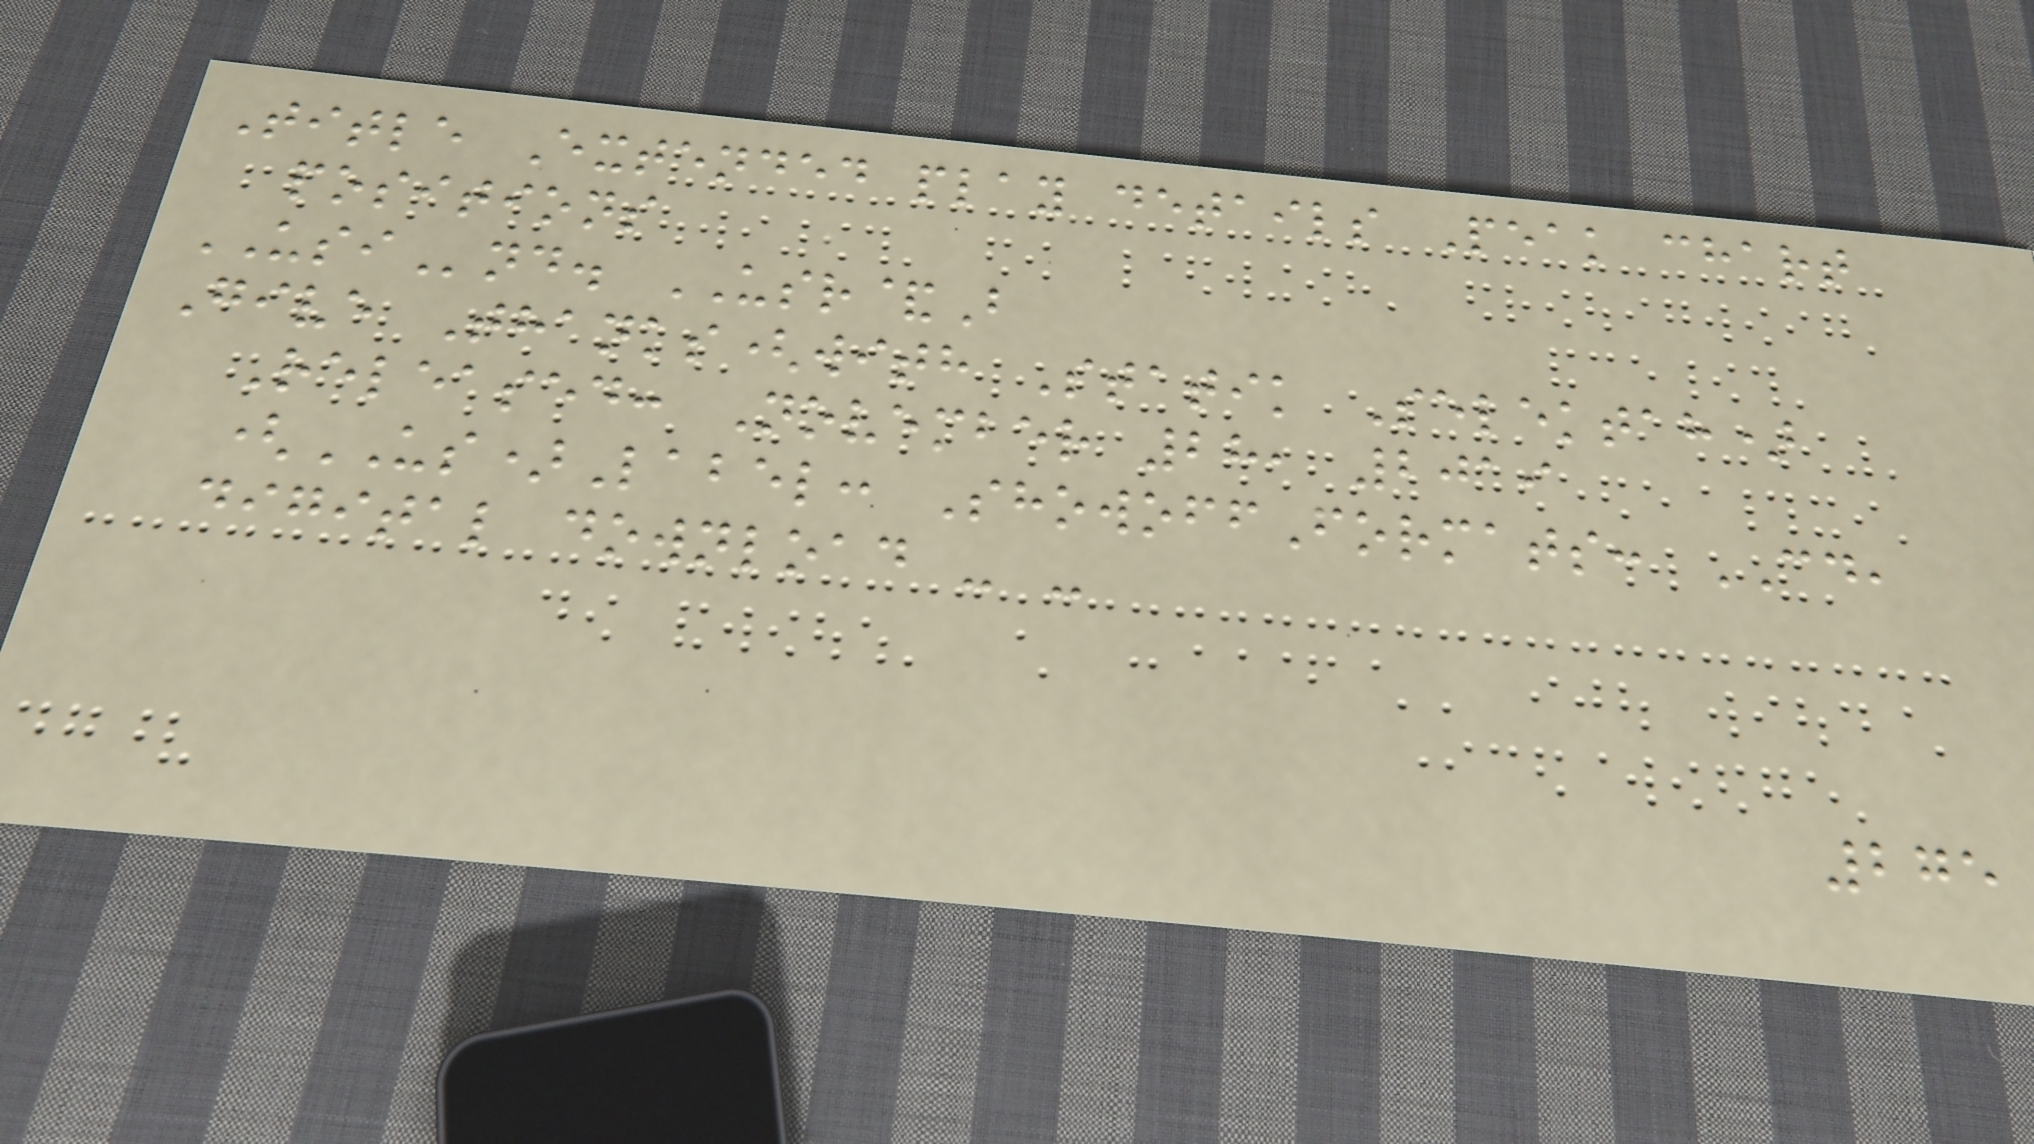Title Extended play details Peak chart
positions
USInd. USR&B
Give Thanks(with Statik Selektah)
Released: November 28, 2019
(US)Label: ShowoffFormats: CD,
digital download - -
275
